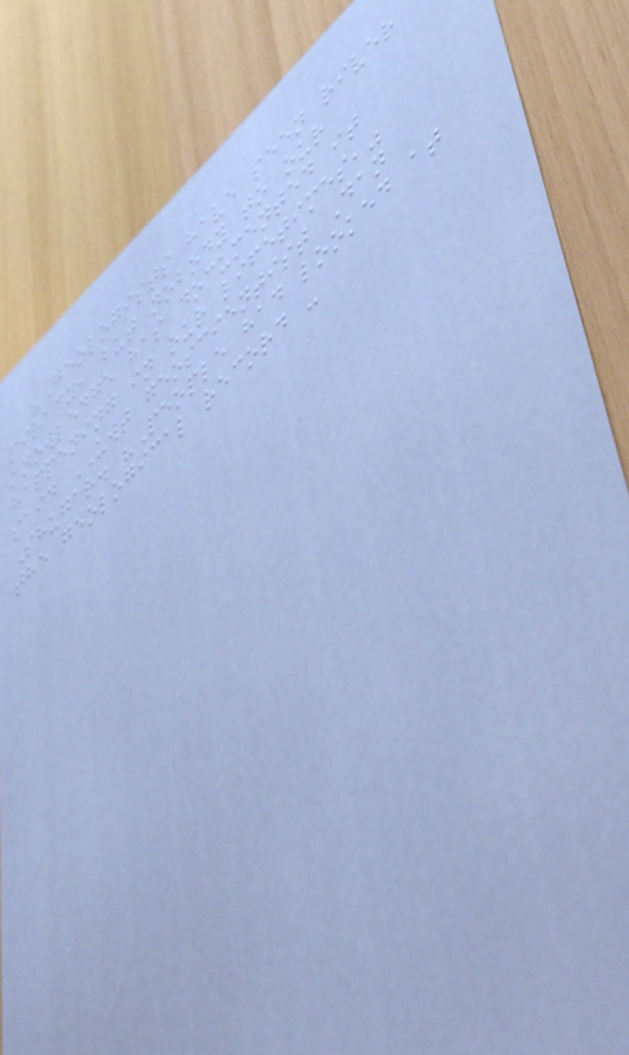"Geologists have seen river
piracy, but nobody to our
knowledge has documented it
happening in our lifetimes,"
said UWT geoscientist Dan
Shugar. "People had looked at
the geological record -
